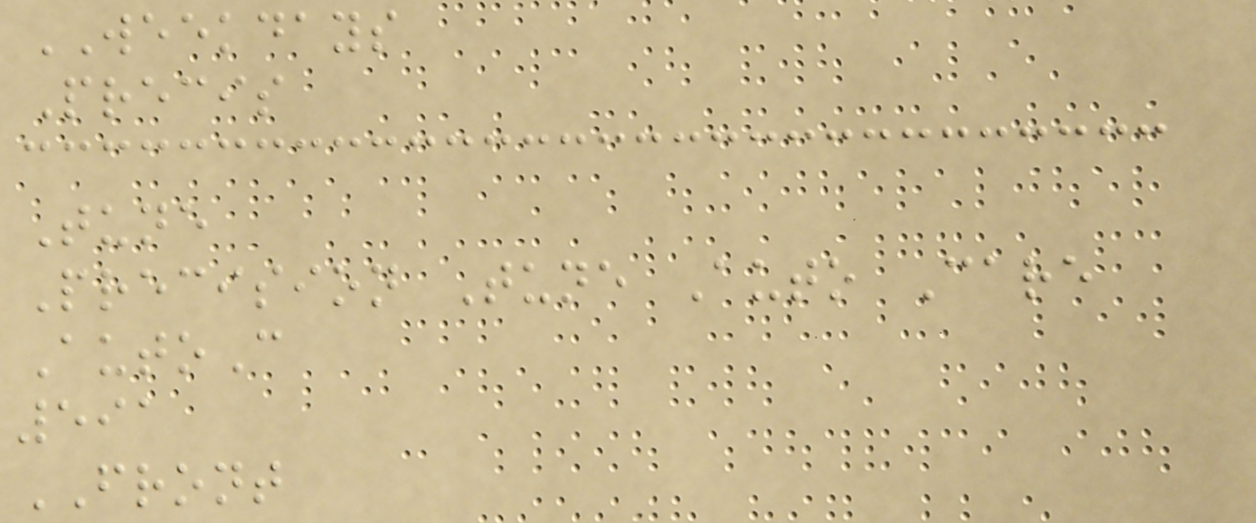WEEKDAYS
Precis
Tune
Precision Tune Auto Care
AutoC
591
FRONT
